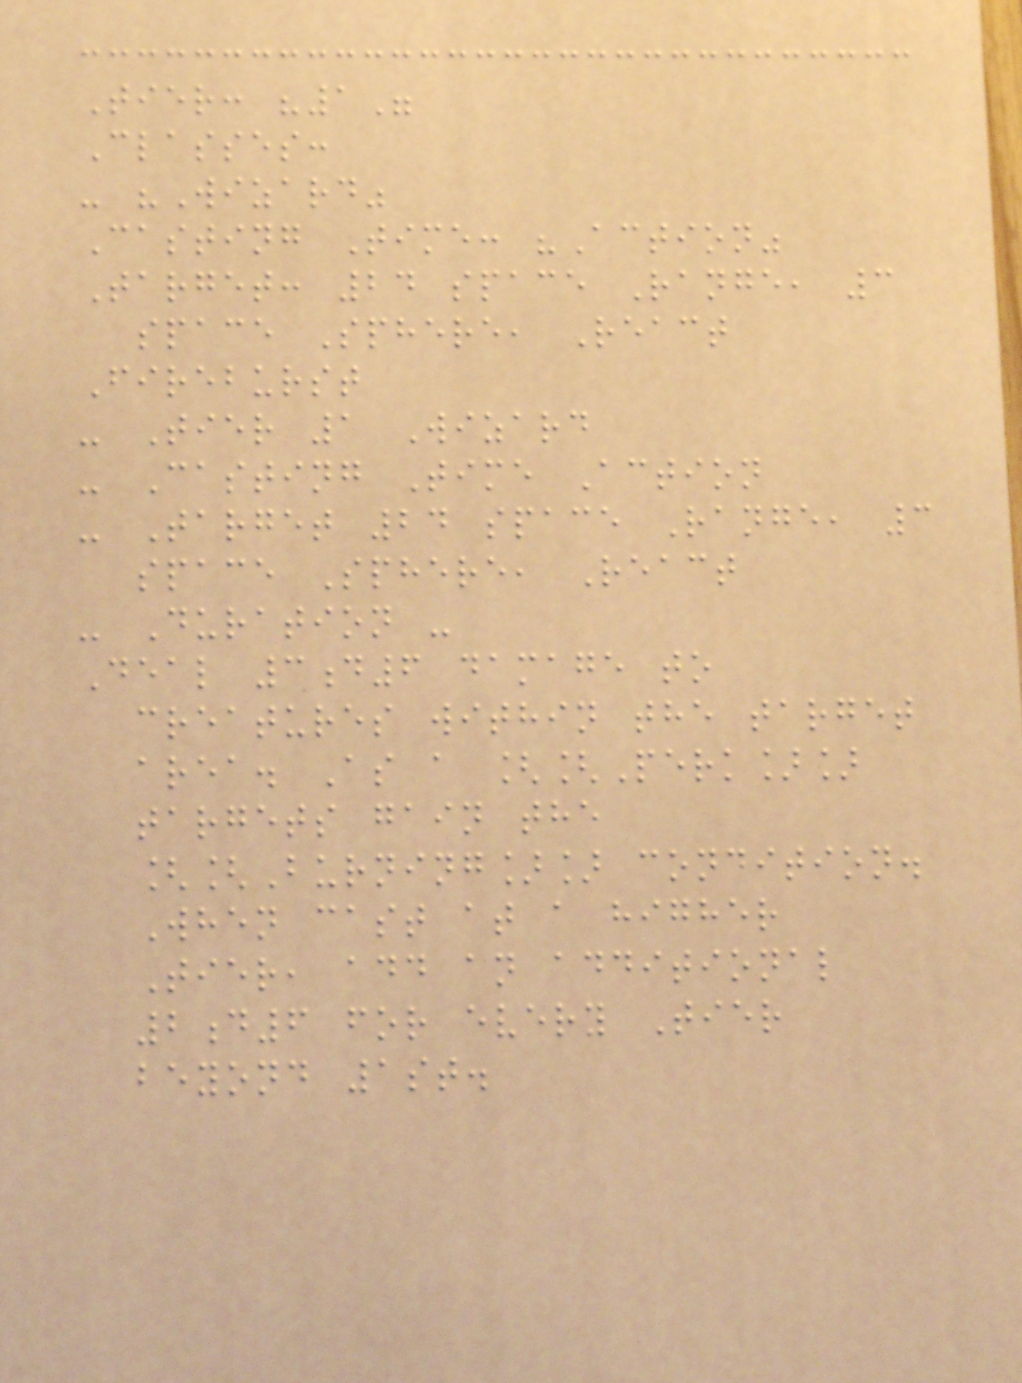Tier: "1"
Classes:
- "Wizard"
Casting Time: "Action"
Target: 24 space Range, 3
space Sphere, React
Fireburst
- Tier 1 Wizard
- Casting Time Action
- Target 24 space Range, 3
space Sphere, React
- Duration -
Deal 3d6 damage to
creatures within the target
area. As a [[Perk]]
targets gain the
[[Burning]] condition.
When cast at a higher
Tier, add an additional
2d6 for every Tier
beyond 1st.
